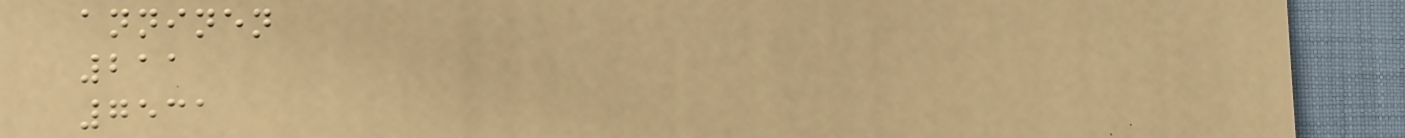anninen
211
7531
